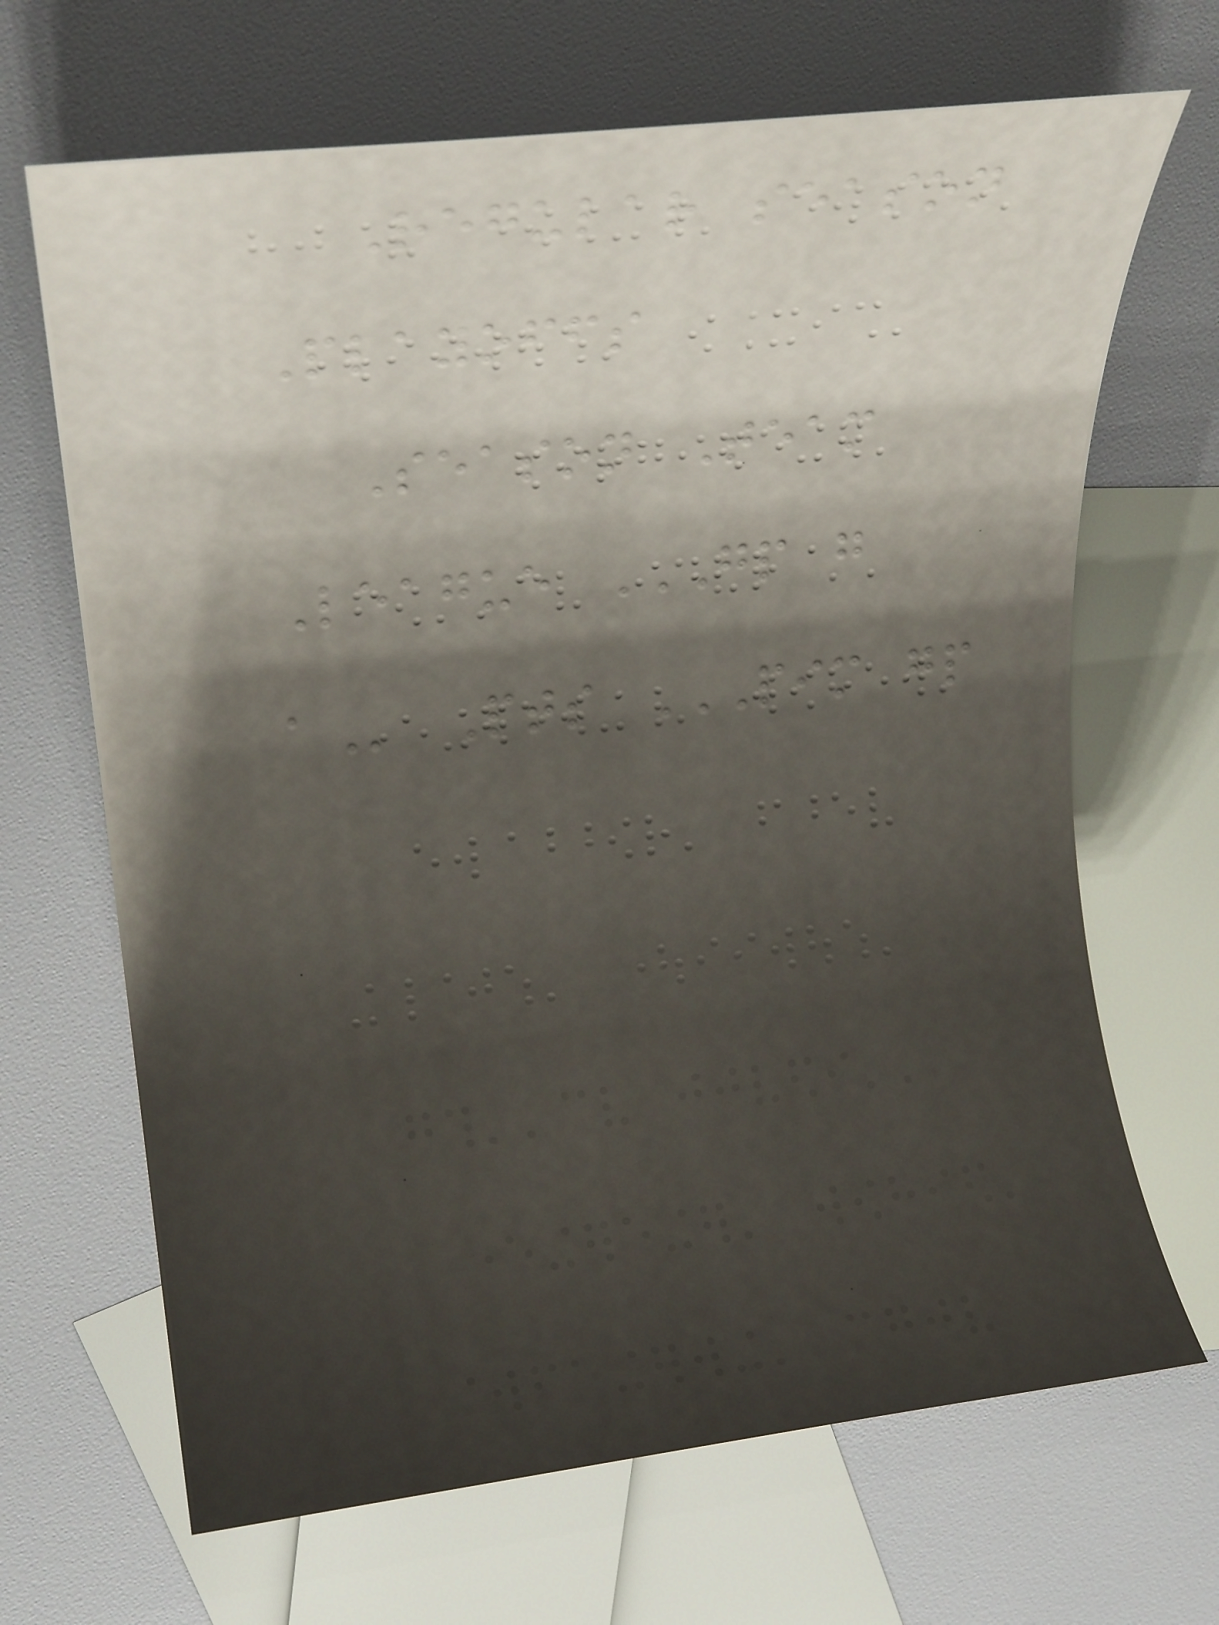Regular season
Playoffs
Season Team
League GP G
A Pts PIM GP
